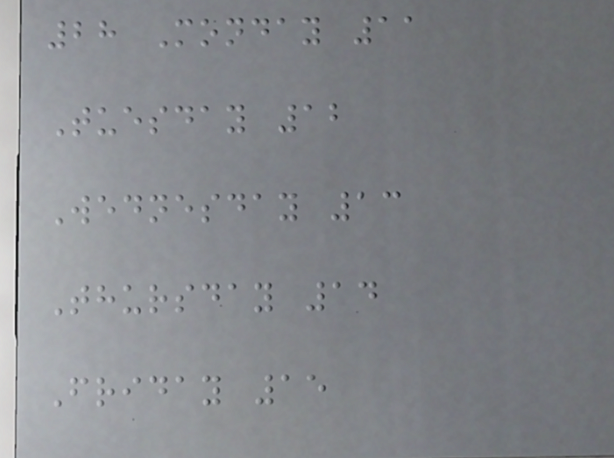28 Monday 11
Tuesday 12
Wednesday 13
Thursday 14
Friday 15
